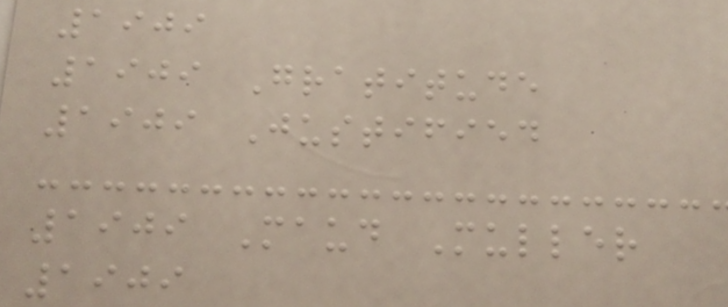1909
1909 Gratitude
1909 Justified
1909 Maud Muller
1909
